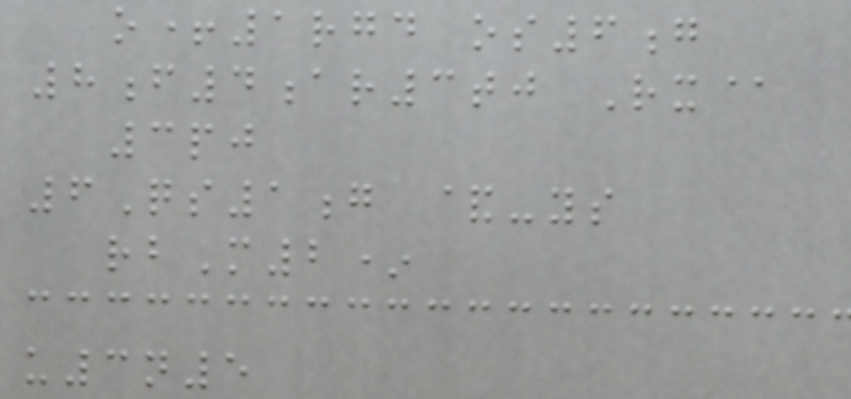o+1rgd os6g
8f4ar3tj Rx@
3pj
6Qs1g &-ys
rbM2*
u3n5
